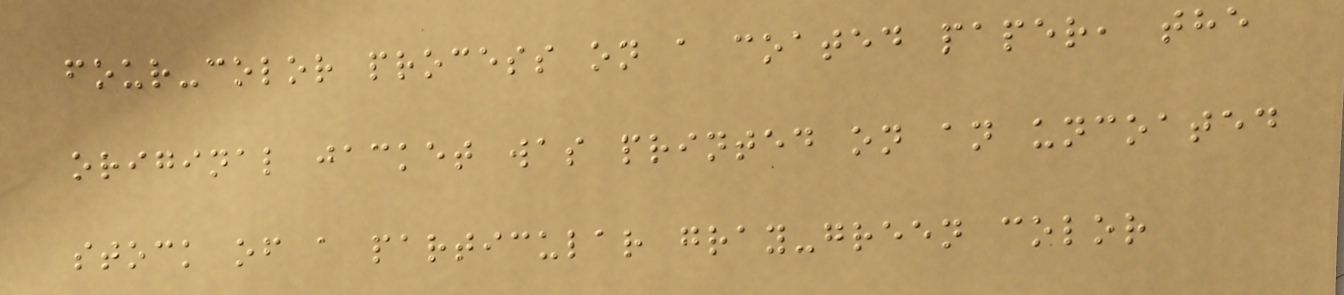four-color process on a coated paper, the
original jacket was printed on an uncoated
stock of a particular gray-green color
